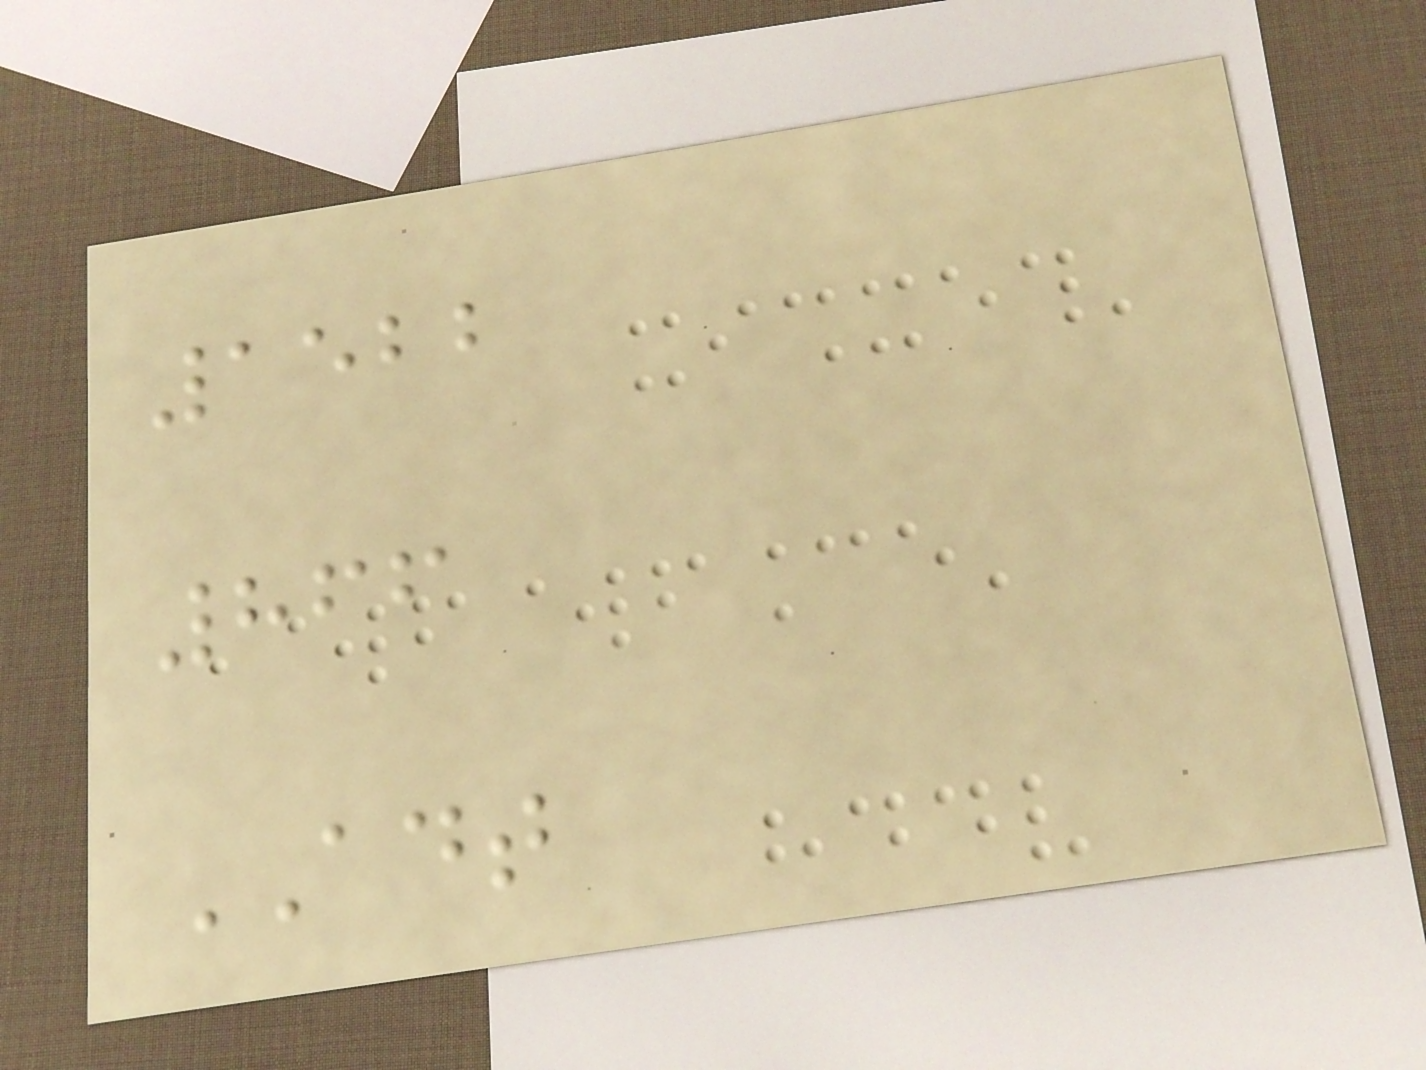1522
866
ADT
